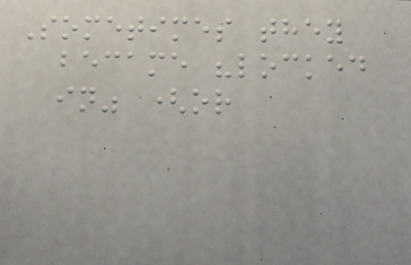Sometimes they
became "locked
in" (or
